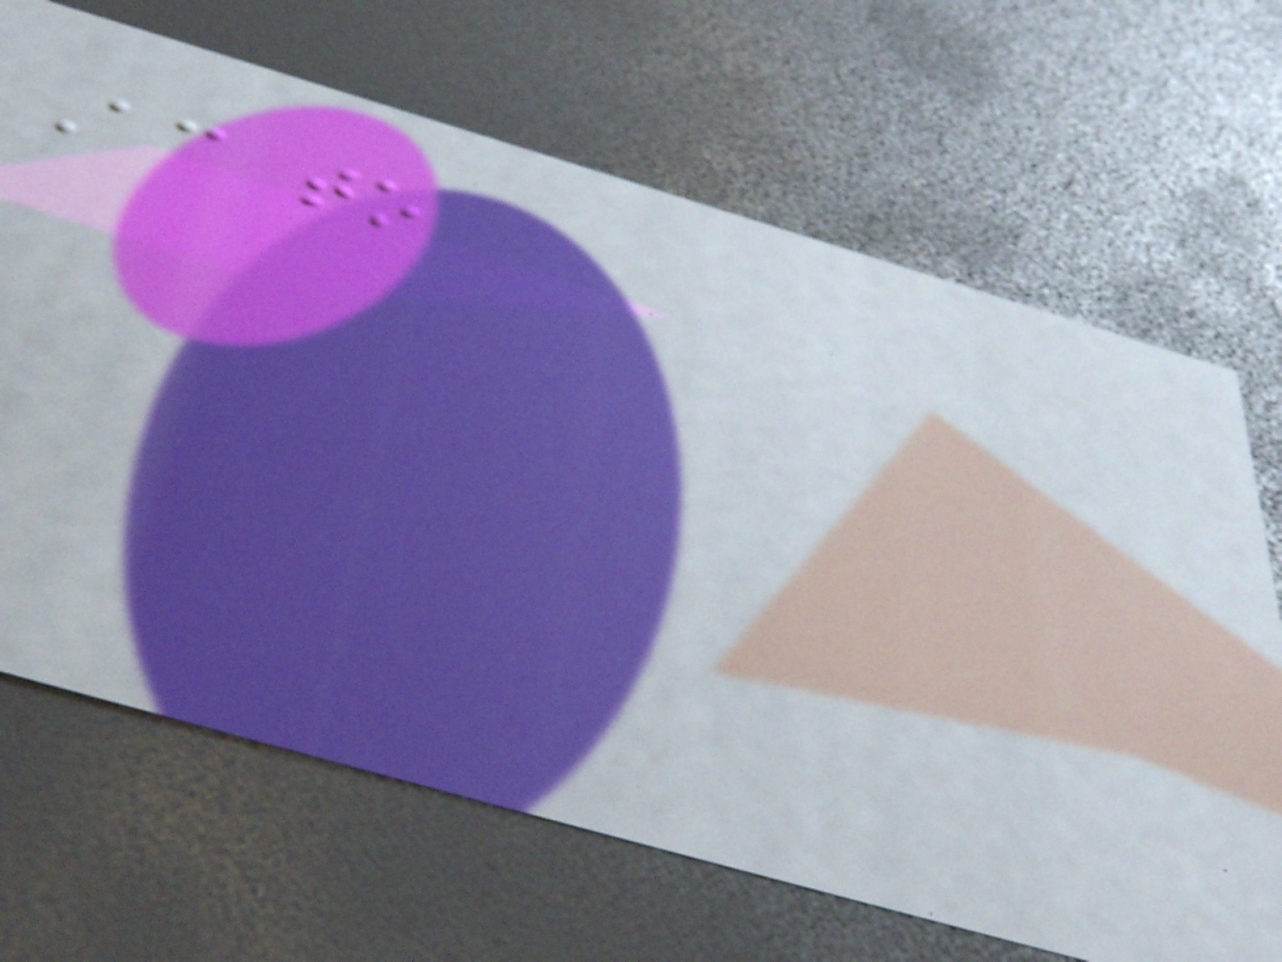According to
